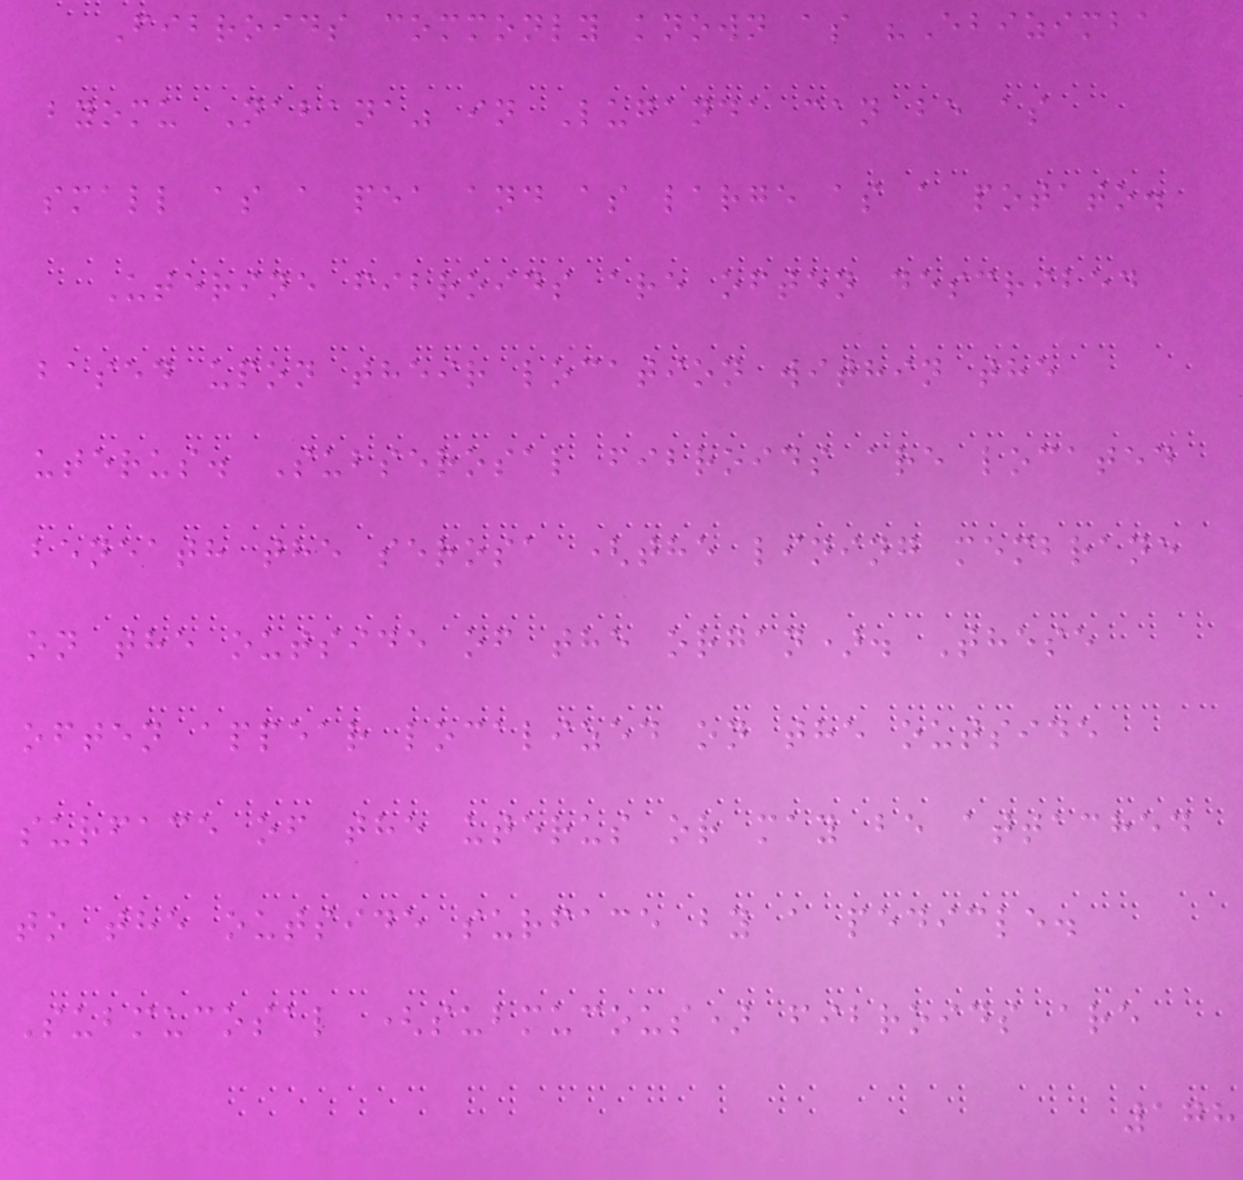Fibroids commonly known as "Ebizimba
byomu Nabana" in Luganda can be as
small as a pea and as large as a potato.
Uterine fibroids are often described
based upon their location within the
uterus. Subserosal fibroids are located
beneath the serosa (the lining membrane
on the outside of the organ). These
often appear localized on the outside
surface of the uterus or may be attached
to the outside surface by a pedicle.
Submucosal (submucous) fibroids are
178
